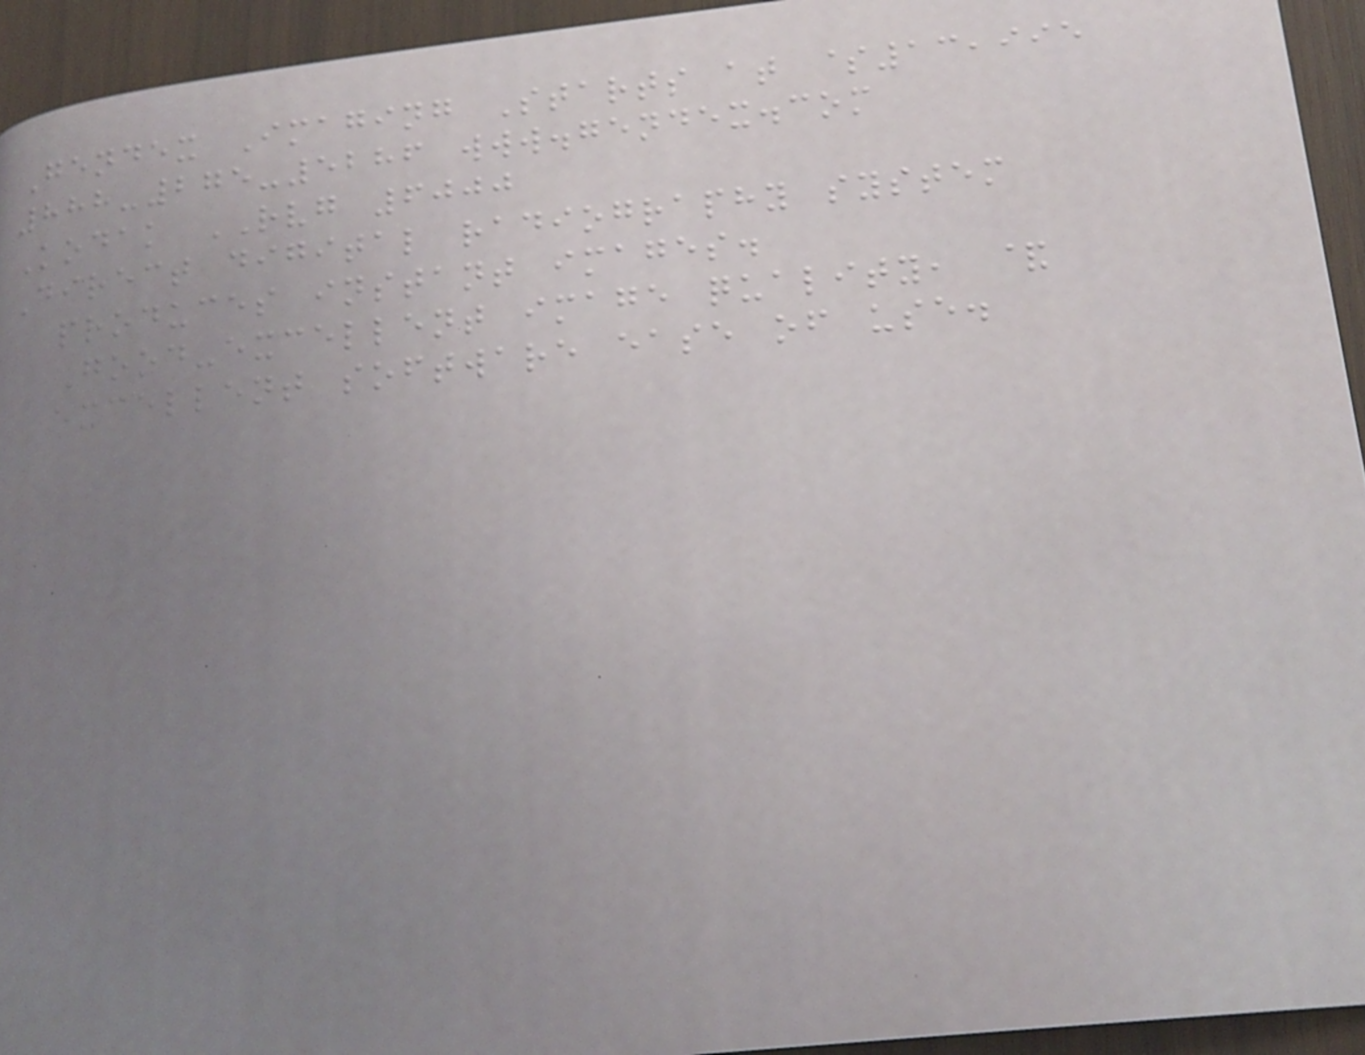Gendex Imaging Starts at $13,995
888-275-5286 www.gendex.com
Kodak RVG 6000
Direct digital radiography system
produces instant images.
Good-excellent image quality, &
excellent software ease of use.
